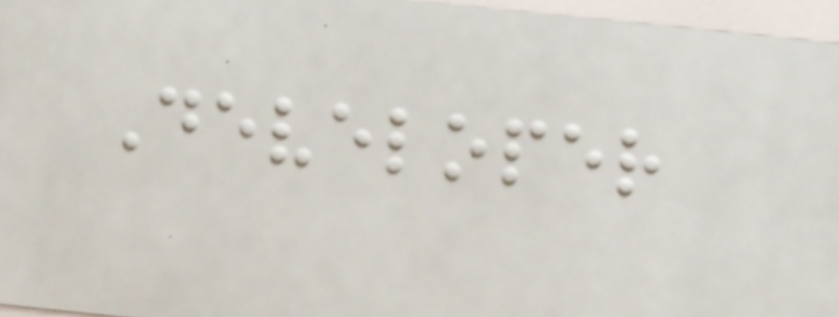Developer
